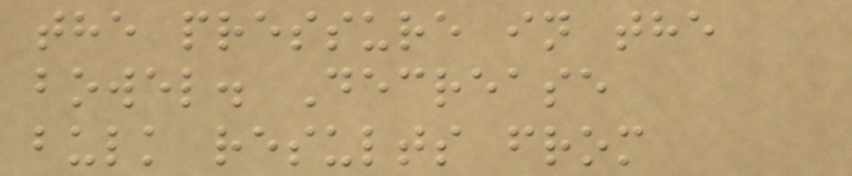the pressure in the
bowel. Decrease
bulk results from
